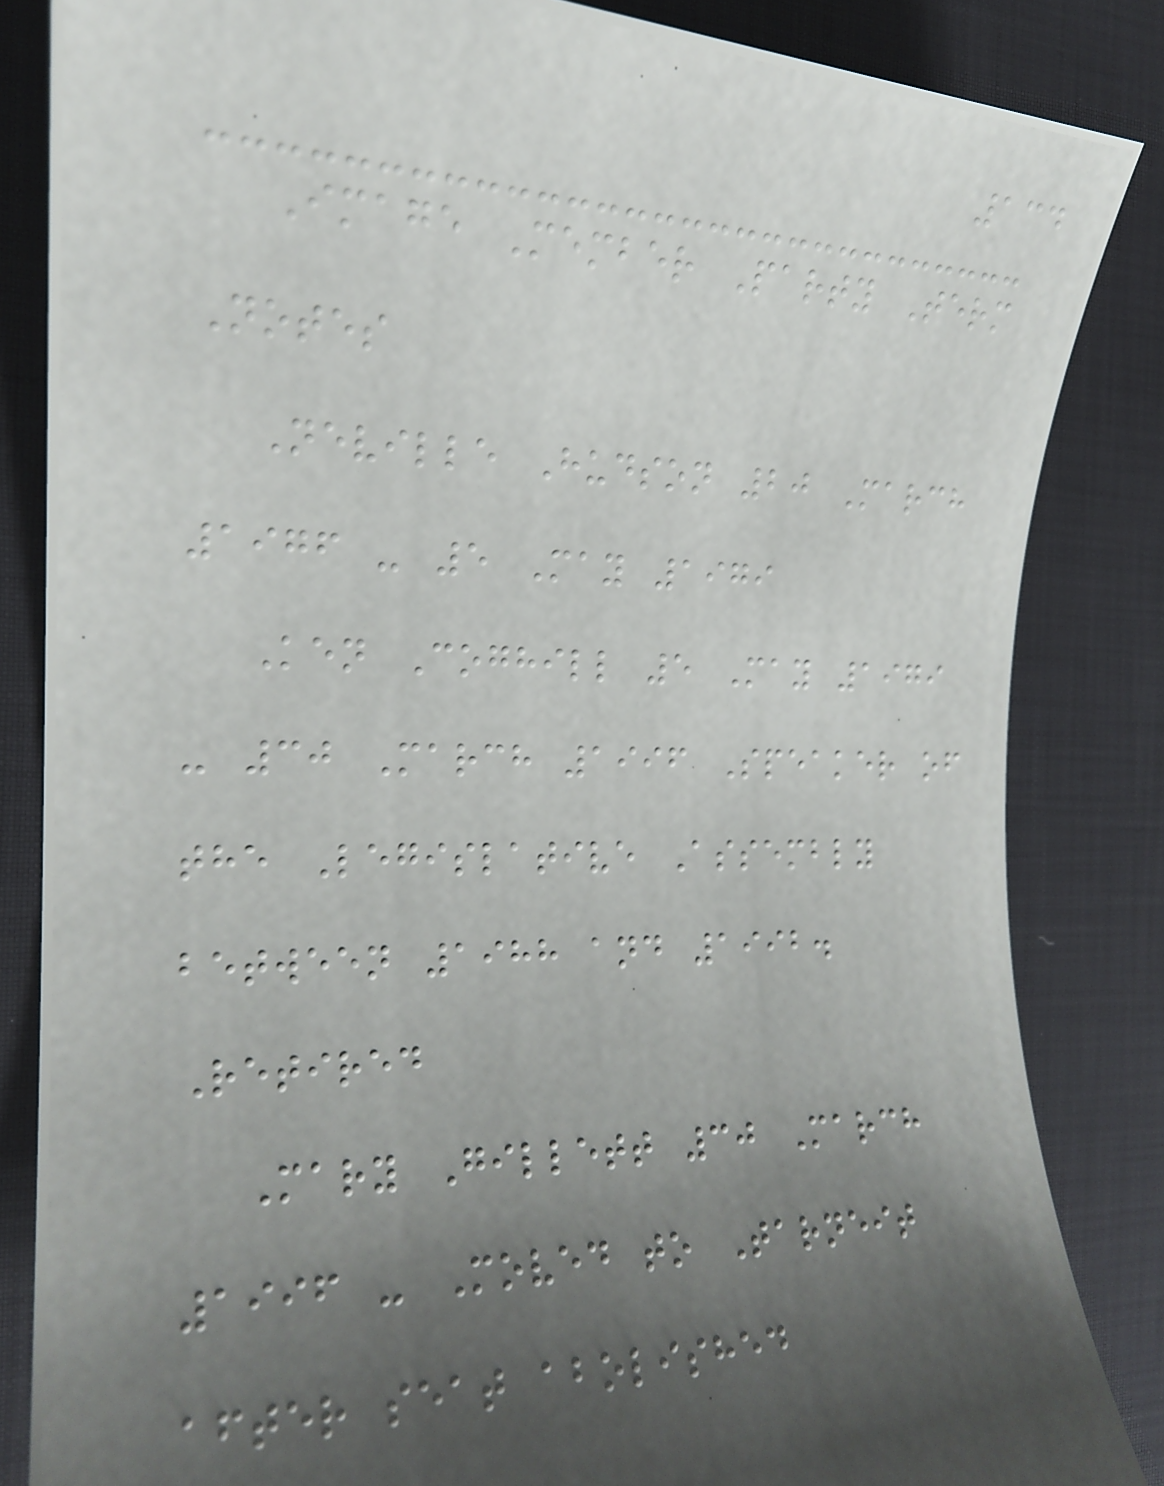134
Image Member Party Term
Notes
Neville Hudson 20 March
1976 - 5 May 1979
Ken Coghill 5 May 1979
- 30 March 1996 Speaker of
the Legislative Assembly
between 1988 and 1992.
Retired
Mary Gillett 30 March
1996 - Moved to Tarneit
after seat abolished
